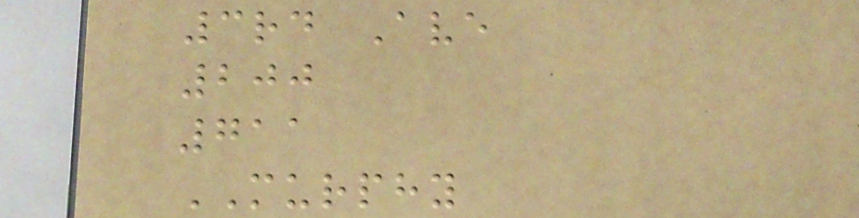3rd Ave
200
711
MURPHY
